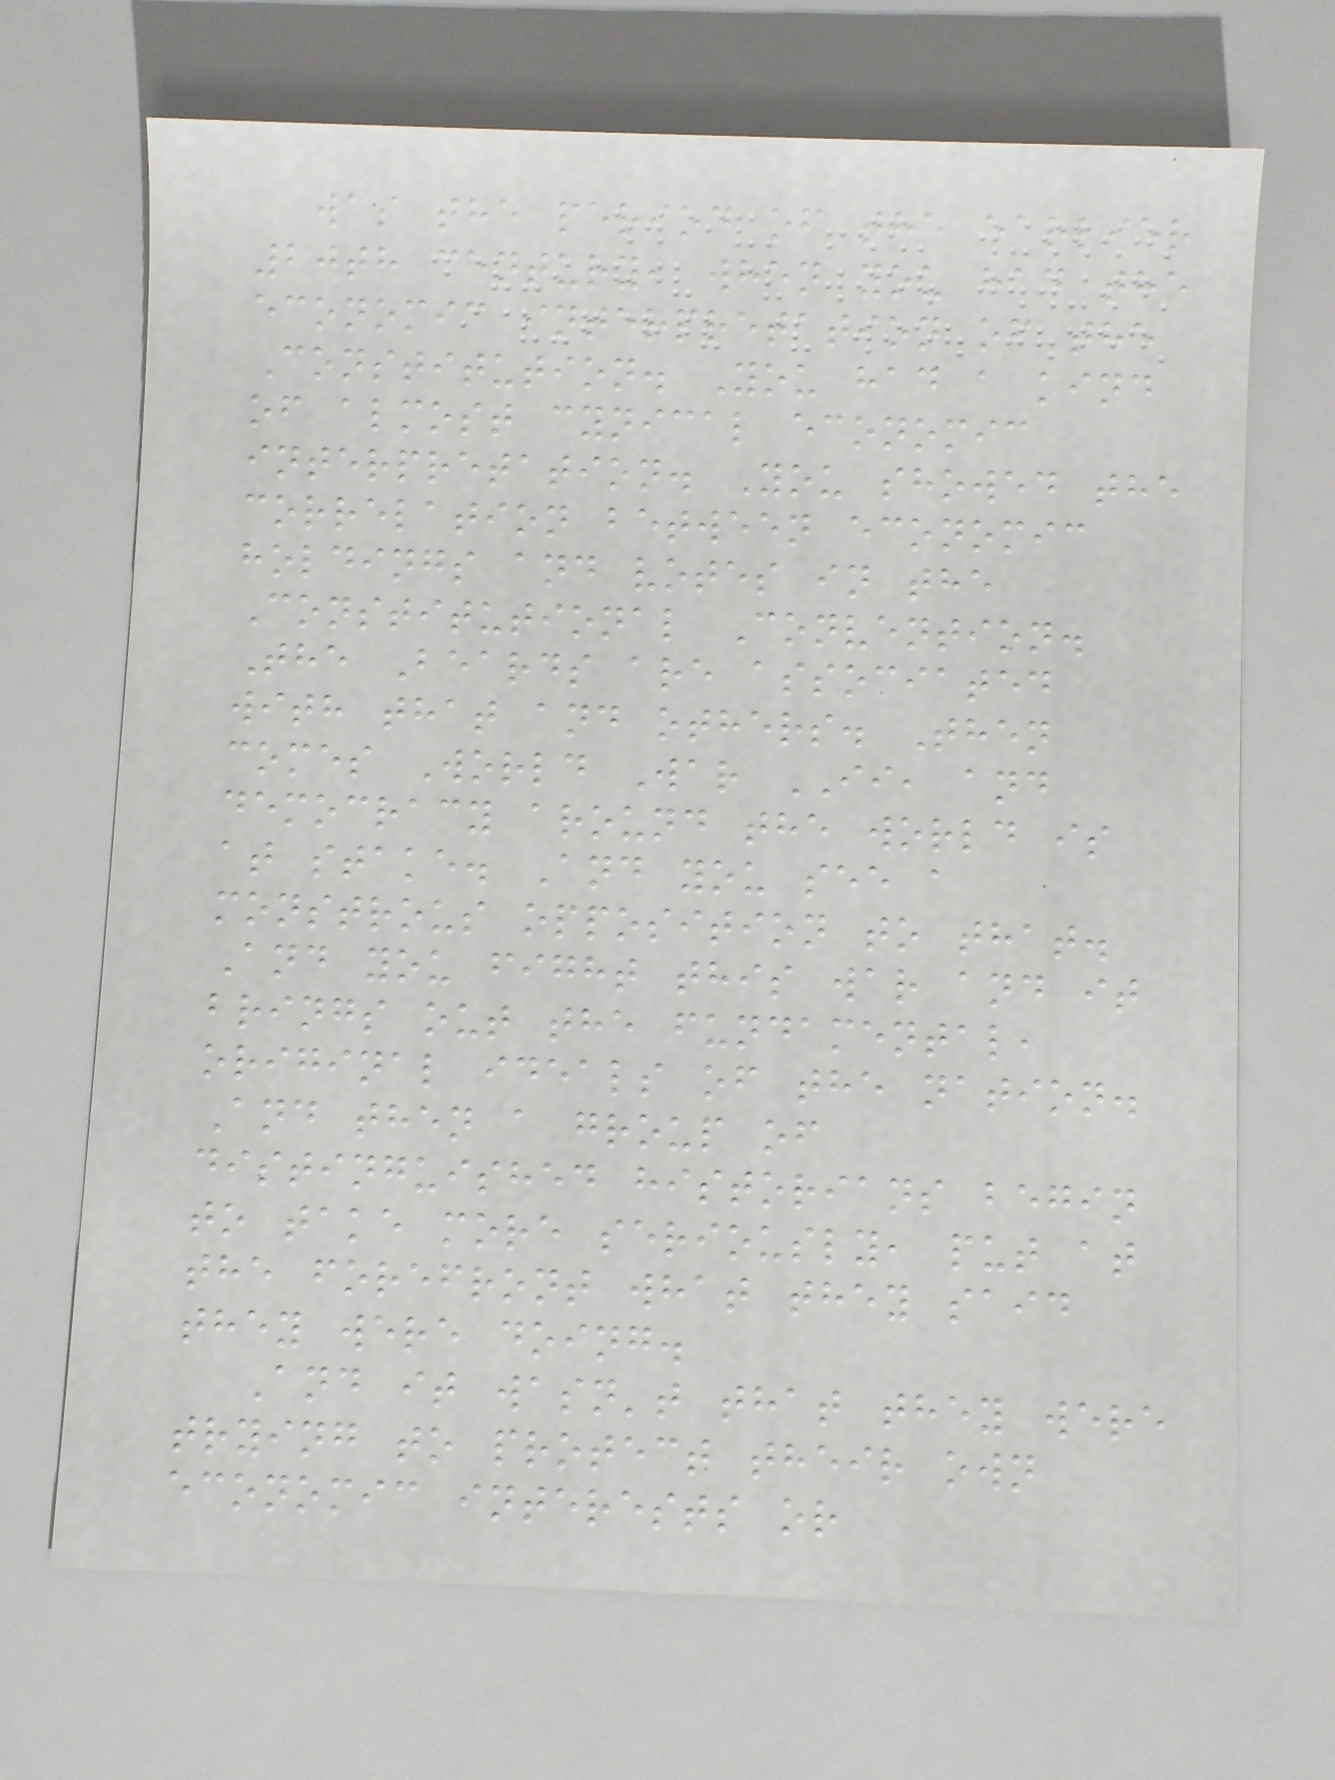was the period of the earlier
20th century, when you had the
economic interpretation of the
Constitution. You had a kind
of almost cynical economic
interpretation. You showed the
correlation between economic
holdings and votes in the
Constitutional Convention.
The Beards are associated
with that and others. Then
comes World War II, and
democracy around the world is
at stake. And you see a
monstrous opposition to that.
And you fight this war and it
brings out the fundamental,
original ideals of the nation.
And then a group of
distinguished historians begin
to take more seriously, put at
the forefront what they said
they were doing.
And it wasn't that they were
trying to protect their own
economic interests or
